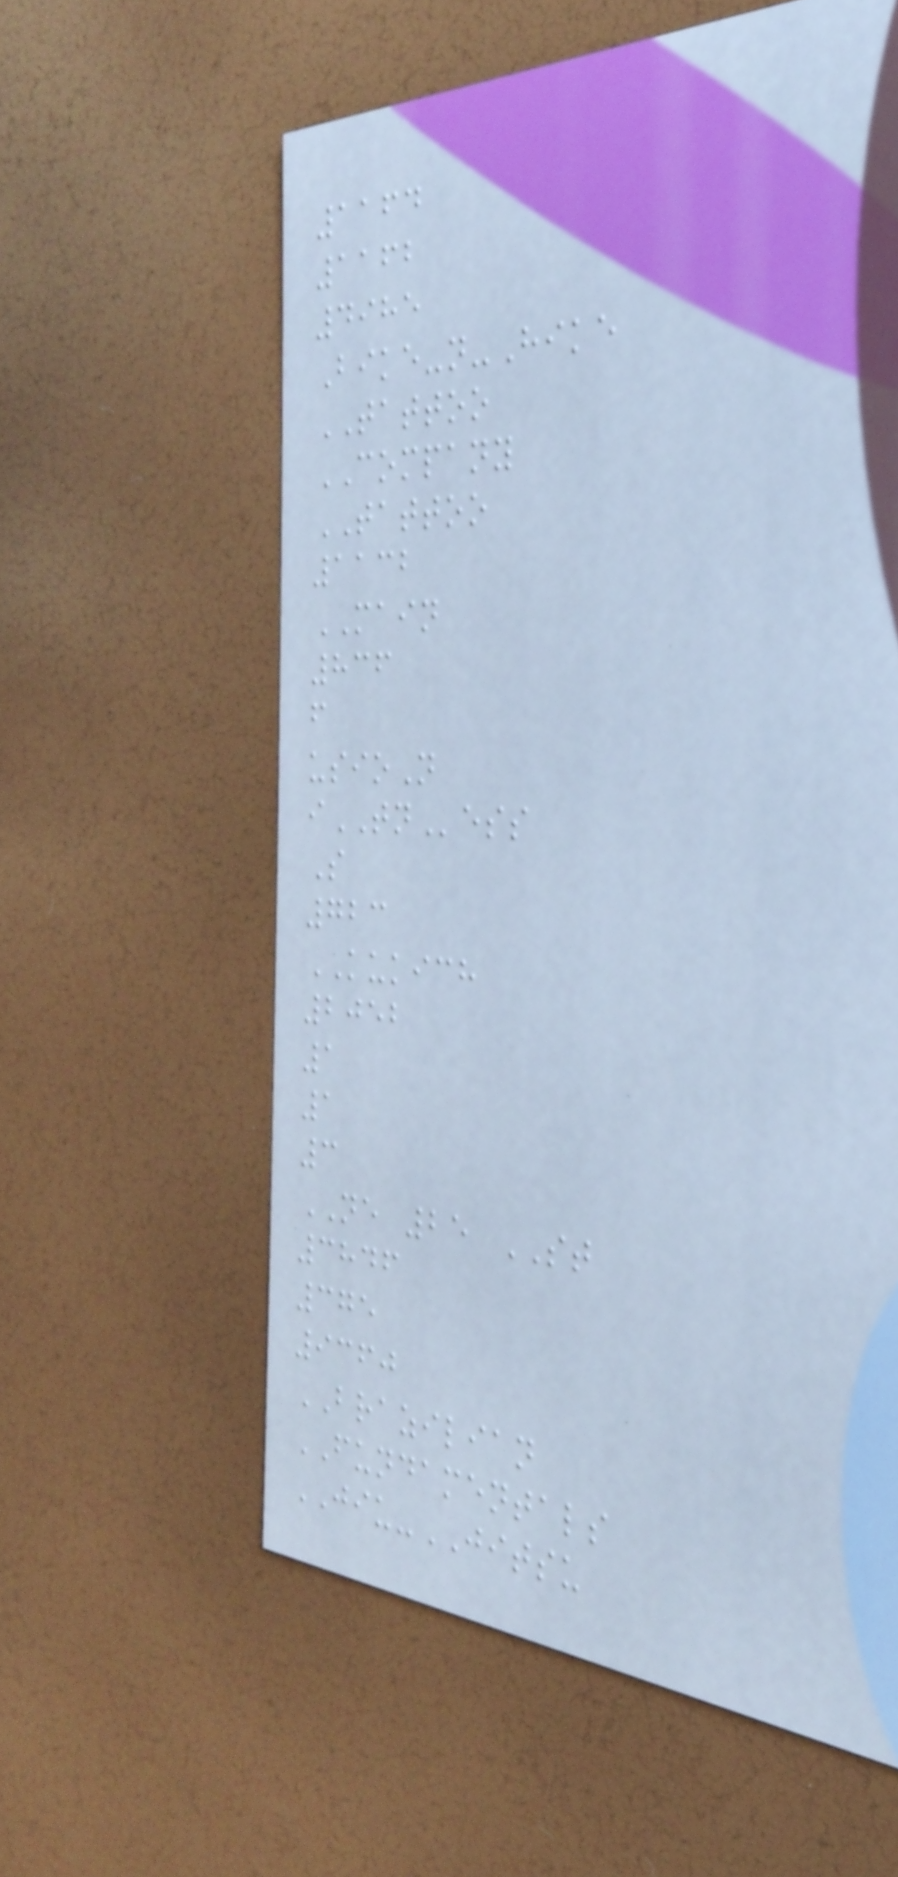1164
1162
4985
Bike-n-Hike
TATTOO
COMPANY
TATTOO
1132
MAIN
836
f
usioN
iTNess
S
723
KUKICH
2052
1
1
3
NE 25 ST
3846
375
9360
BRAZILIAN
FUNDAMENTALS
JIU-JITSU
